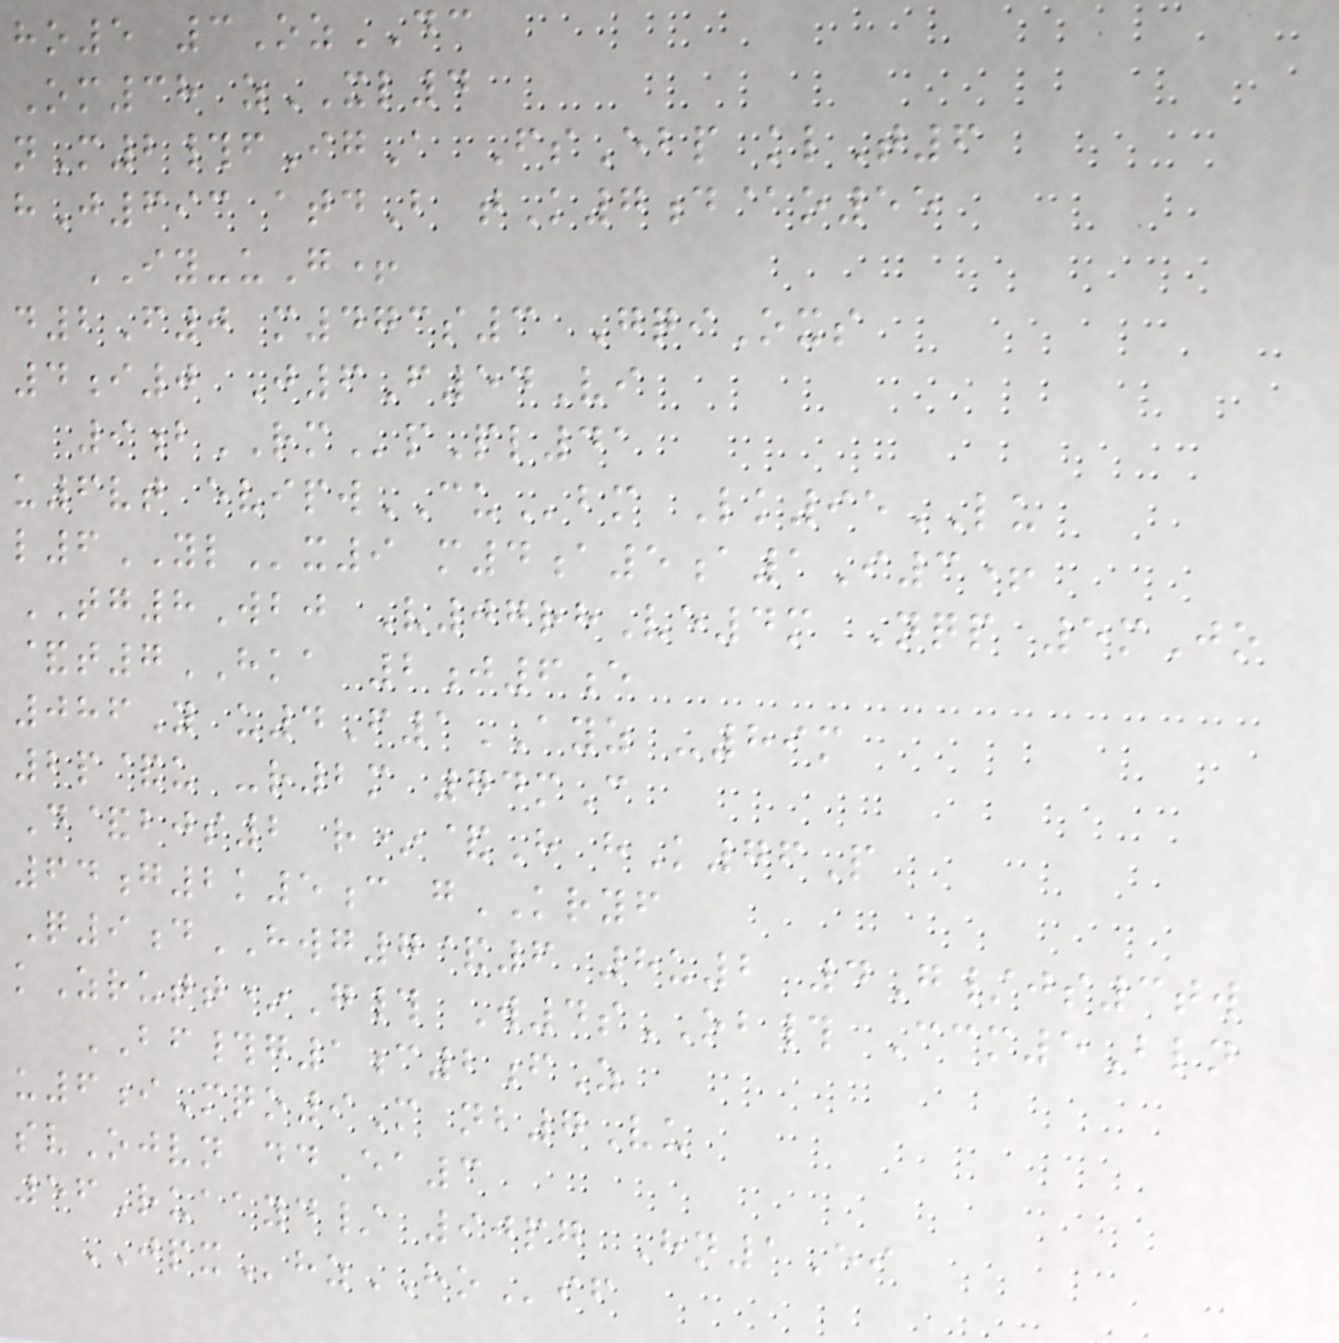ho5 3OzDC
Om38 zXL4
nM2#fIgA FsEbp klT6
hJ693 atdB tK7d@o55
IY-uG+
d2F0 m473s3 GqiOxs
4i0 J6F54Vi
9bRMpPl41
u6vt evipwCUbm Lk95LU
l6YLx9 m4a5a1I3+
TG8Wbj V07rhVe4m Nqp 5mJo
&t7HKA 2j6e
086Y u4F1AYZ -89m
2p&u -r2m 74mC
D&bjs2 r*&H hK76P
64g2k5c gKRYF
Q9dHWG7&6 8u2 4G/js3tw
kZrutt*G# W4sOB# Ccm5Bln
BF#g1c2fZ
u6iMqo9M nb7Vu
svOjvn ddEa3
56Ruaayd/ 90pg Hn1Ei
JPXhzHOif
